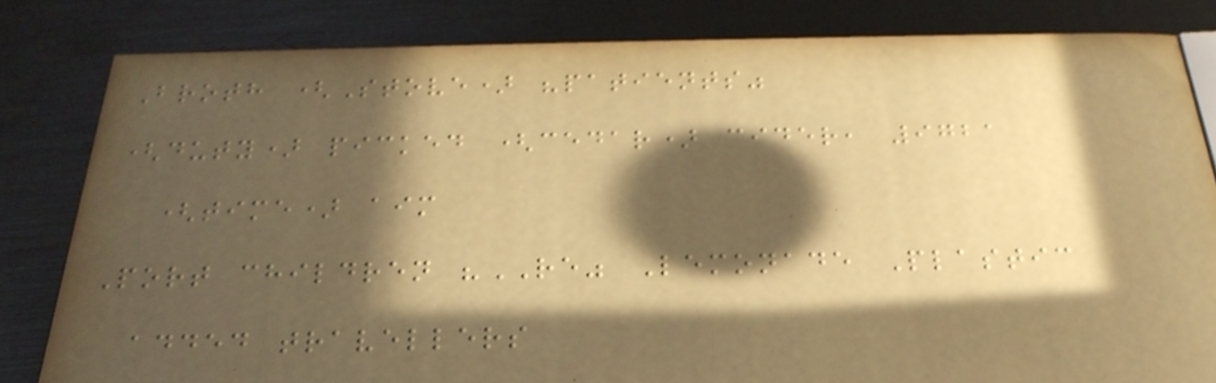Broth (Stove) "patients"
(duty) picked (cedar) cider, 9721
(time) aim
Port children "RE" Lemonade Plastic
added travellers
